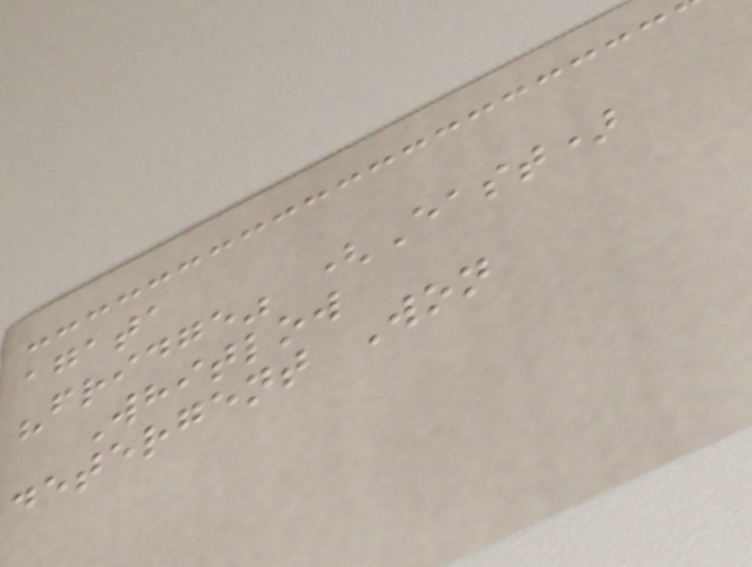agata
"fridge" (East)
Whitlow
detergent Won
